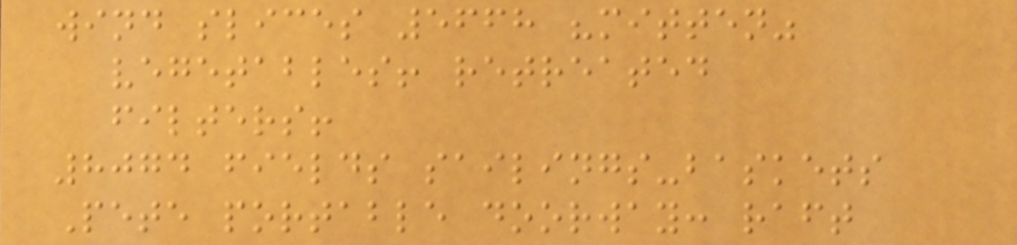wind slices 5668 "mitten"
vegetables! retreated
filters!
8074 fields sailings-baskets
Pete portable doorway: raft
